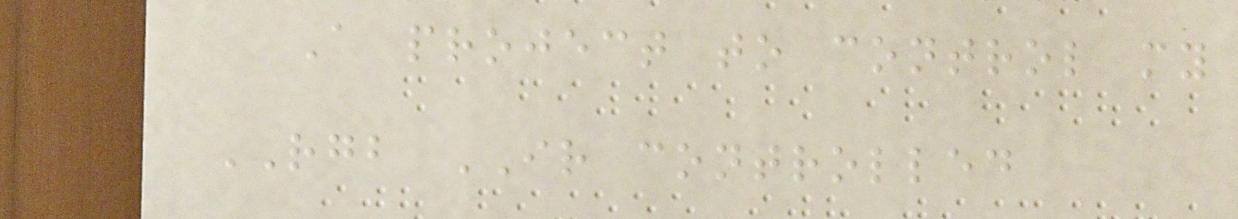A project to control my
RGB IR controlled
